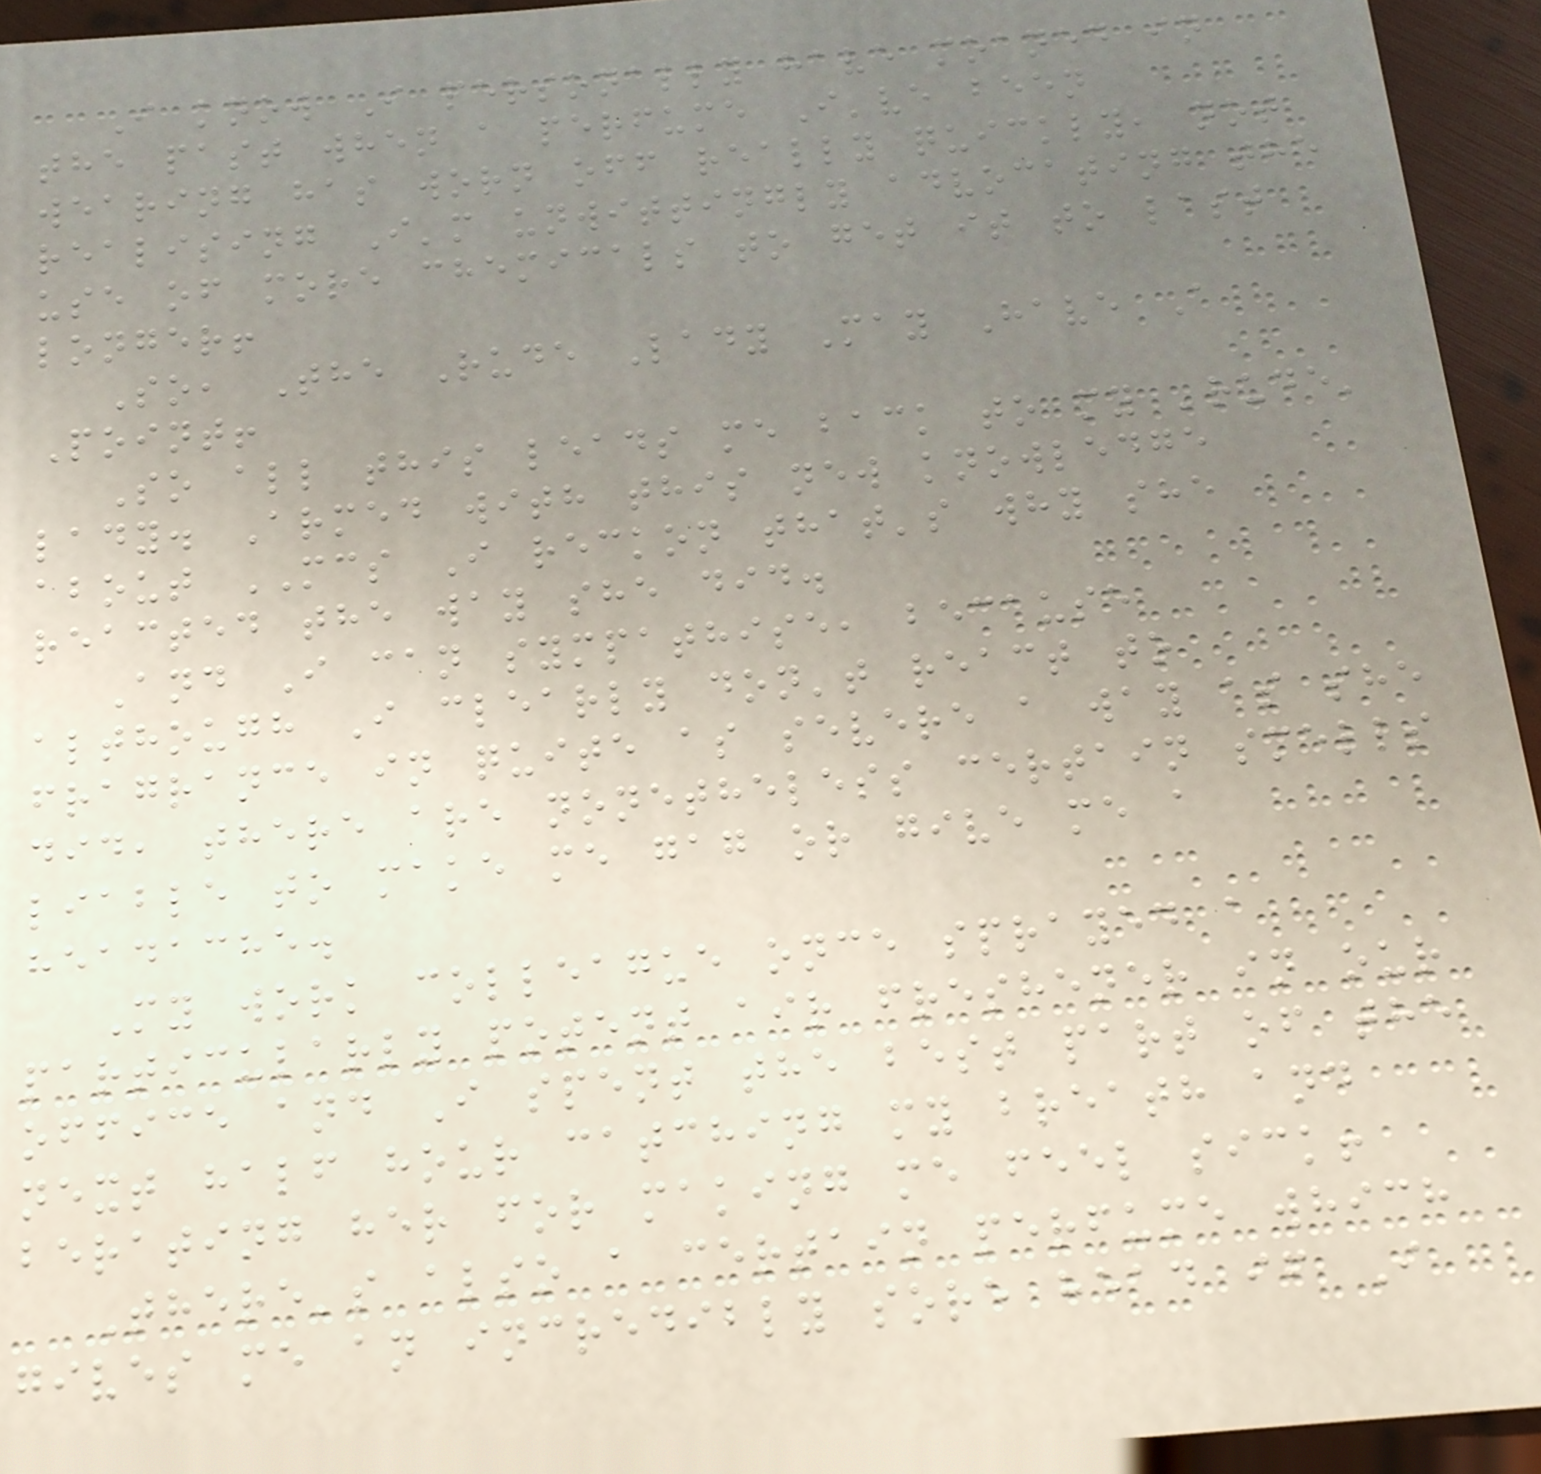I know I personally have moaned in
the past when a perfume I've been
wearing has worn off really quickly, not
realising I'm unwittingly advocating the
use of more chemicals to get it to last
longer!
So, The Rude Lady May Have A
Point!
So all this leads me back to my 'rude'
lady. Armed with this new knowledge
about MCS I reckon that's why she
reacted the way she did.
And I can sympathise, because
although I clearly don't react to
fragrance in quite as severe a way as she
did, there are nonetheless certain smells
liable to make me gag or give me a
headache.
My work colleague once sprayed a
particularly potent air freshener in our
office and I spent the best part of the
next half hour catching my breath and
berating her for making me feel sick!
There's also a certain perfume which
gives me an incredibly sore head if I
